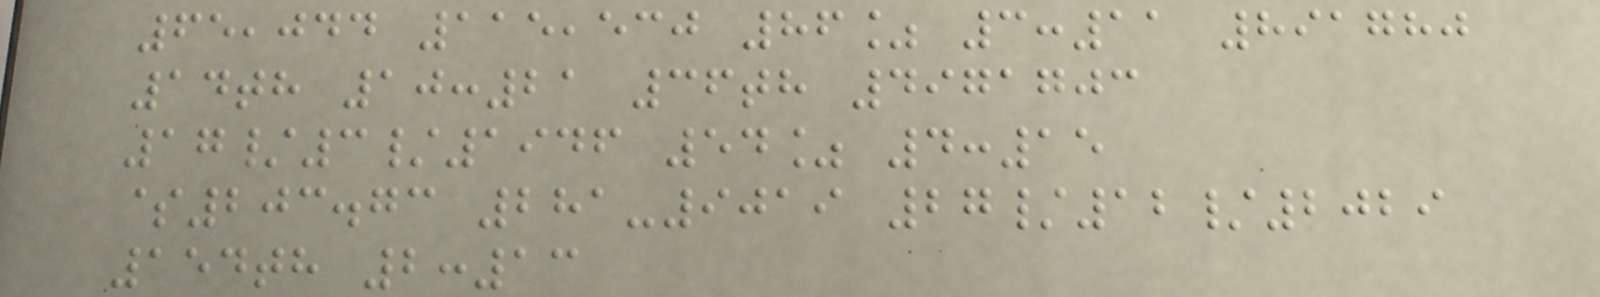65,044 115,530 86% 3:11 891780
14th 10:21 36th 4971703
17/3/1946 54% 4:15
$203.73 281-9019 27/12/2029
154th 2:13
